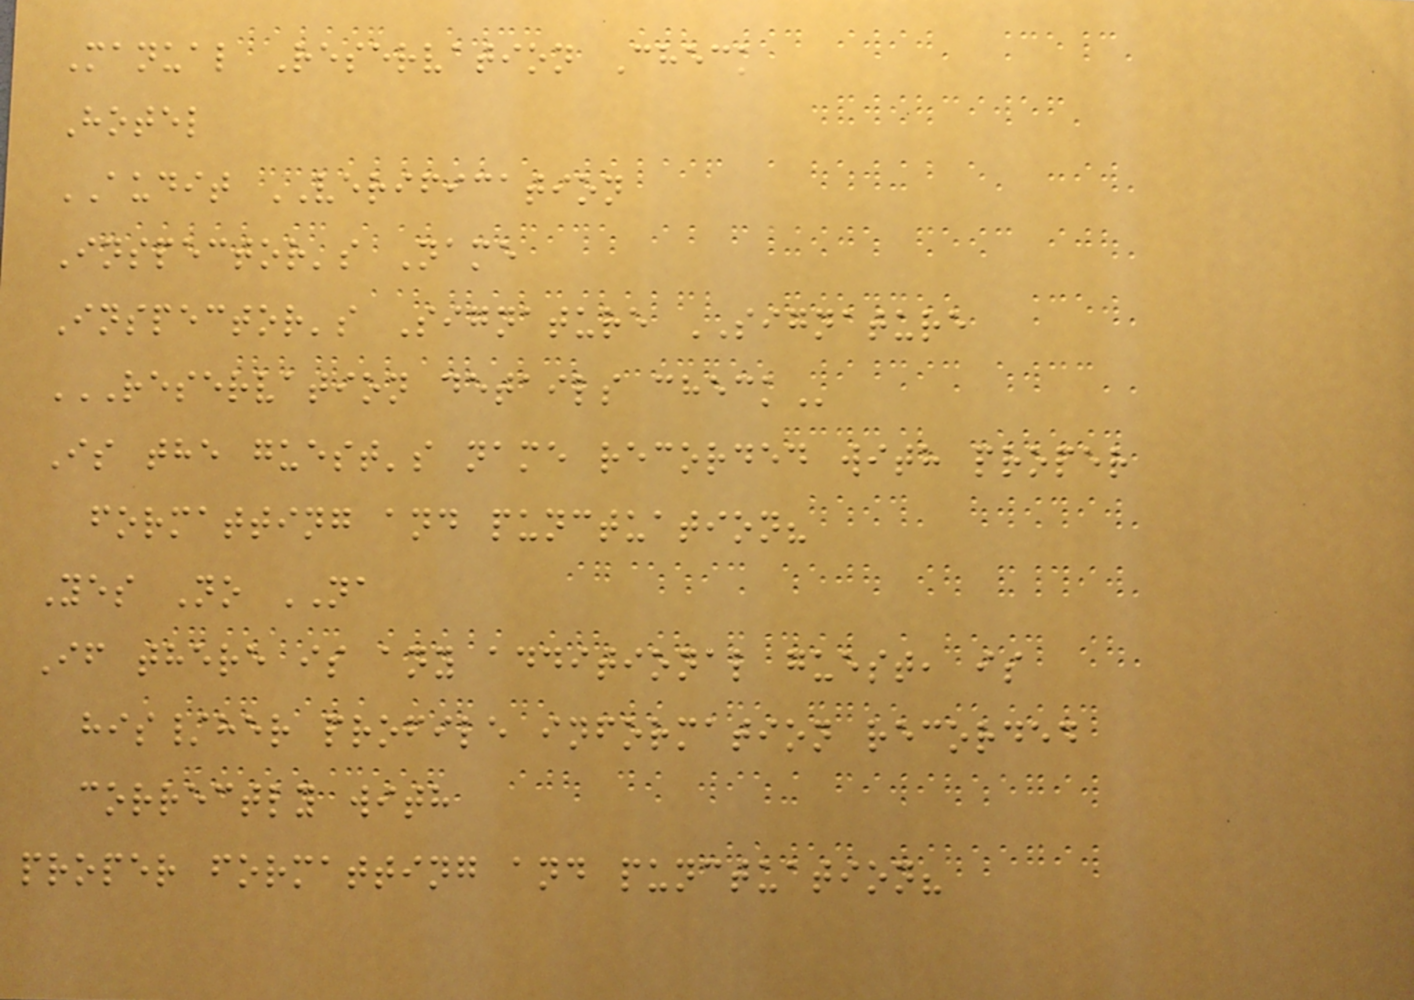Manual Reservation Check
Hotel
AUDIT VERIFICATION
Inspector's Name
Inspector's Signature SIGNATURE
RESERVATION DETAILS CHECK
Is the guest's name recorded with proper
formatting and punctuation?
Yes No NA
If there is any additional guest, is
his/her profile information recorded
correctly with
proper formatting and punctuation?
